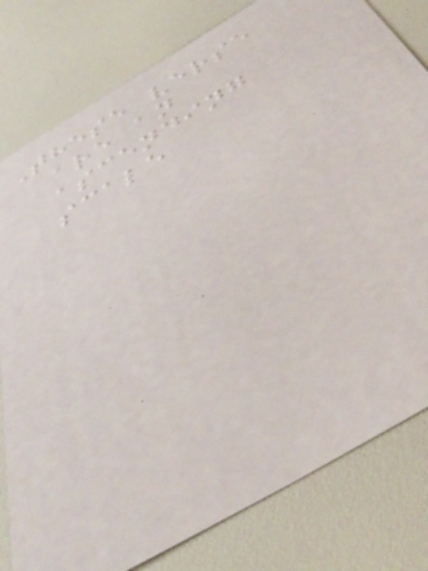These verse
are an
ascending
scale
